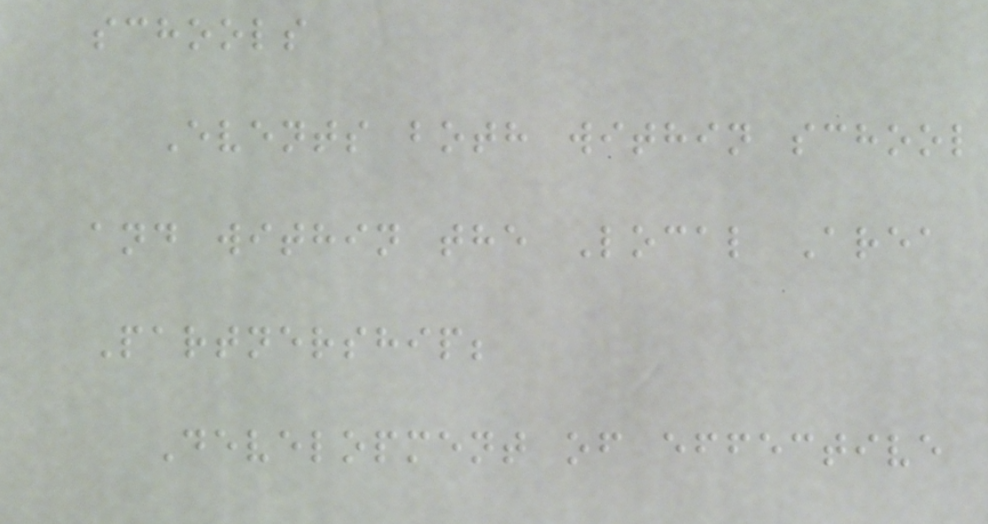schools
Events both within school
and within the Local Area
Partnership;
Development of effective
